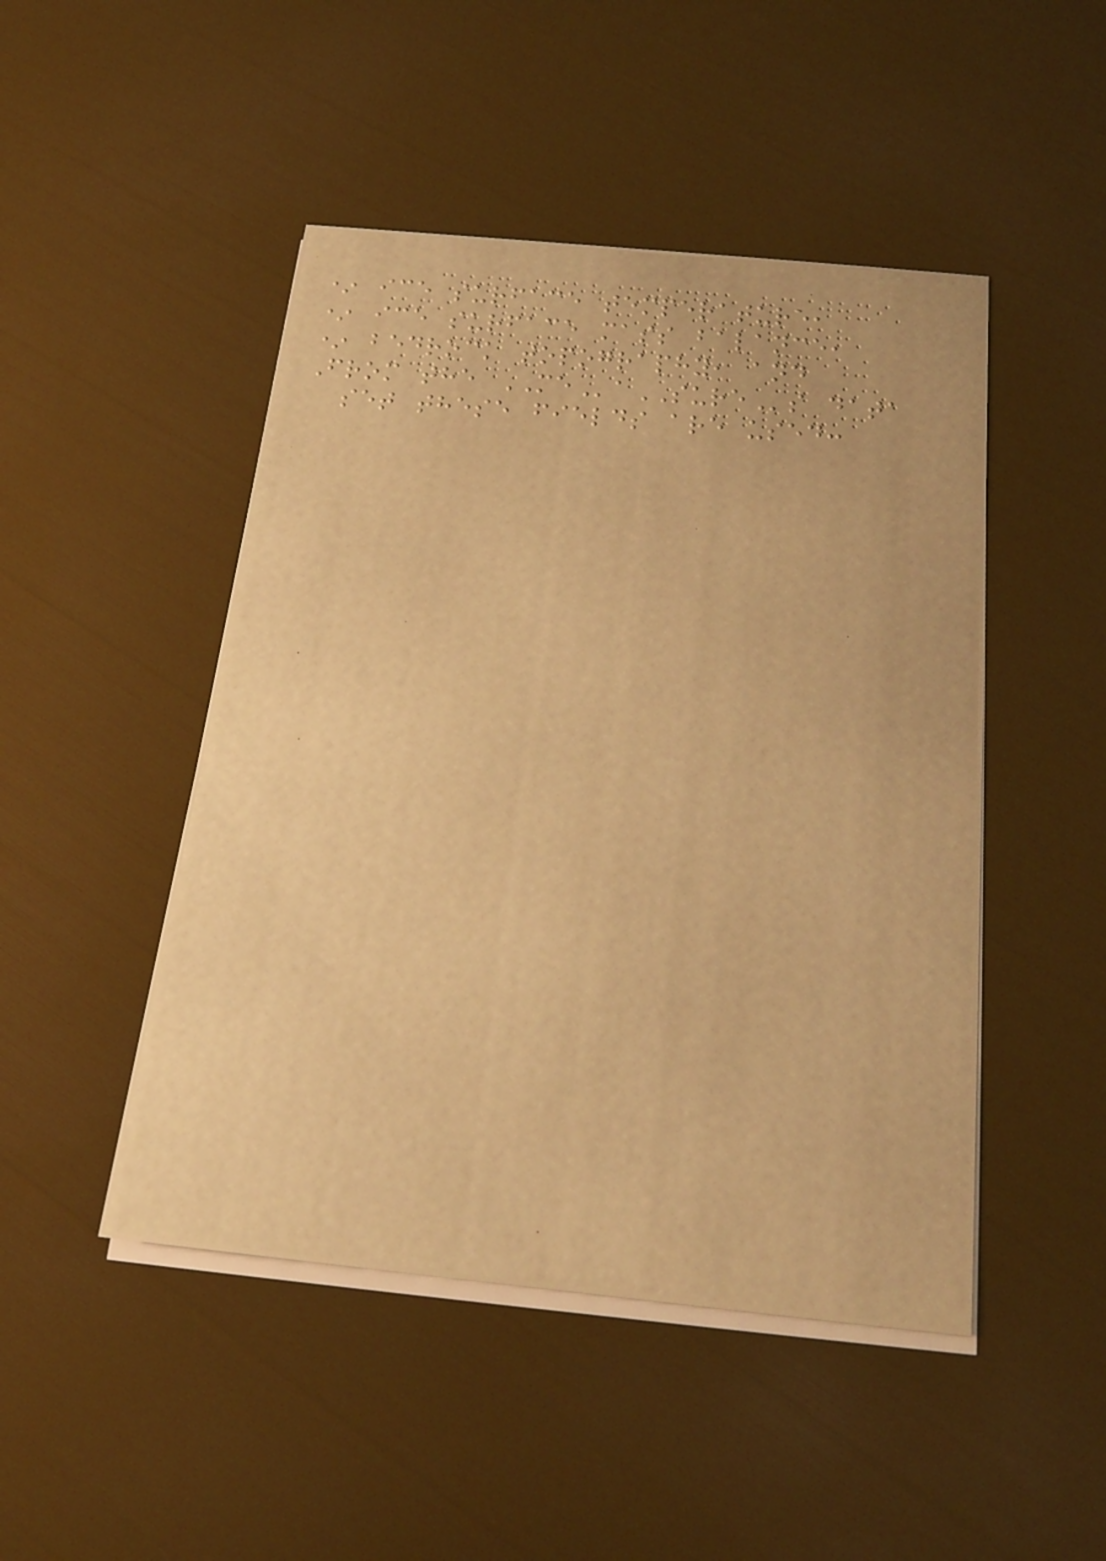* ice surface temperature,
* ice surface mass balance,
* bedrock topography, and
From the MEaSUREs data
set these fields are used:
